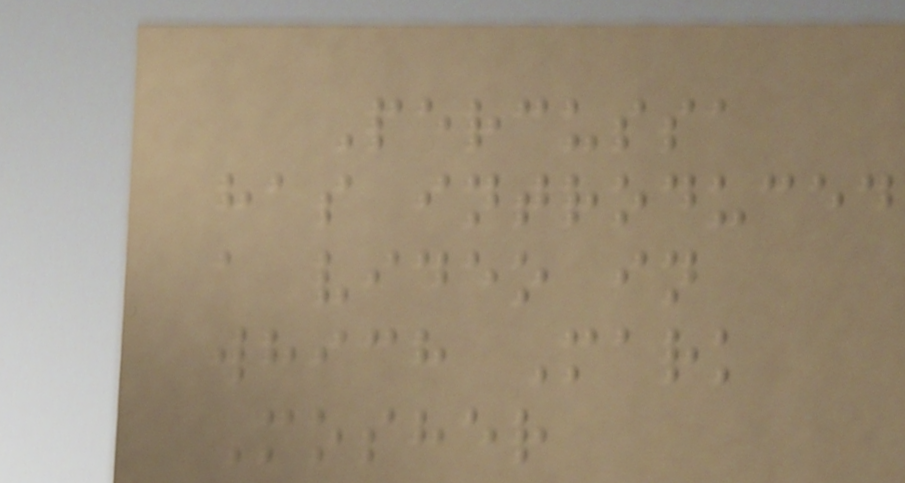Percussa
has introduced
a video in
which Mark
Mosher
